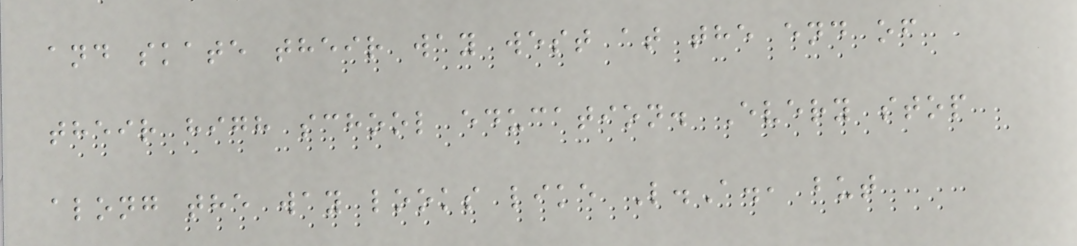and skate their way west at the end of
their high school education. Every stop
along the way looks like L.A., but
